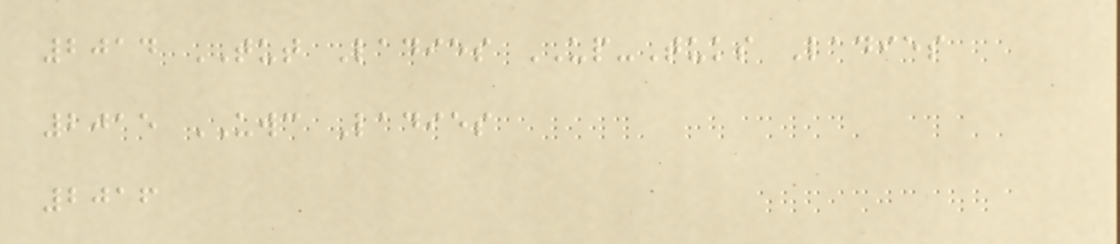2014 TUT Ladies UP-Tuks Ladies
2015 UWC Ladies
2016
